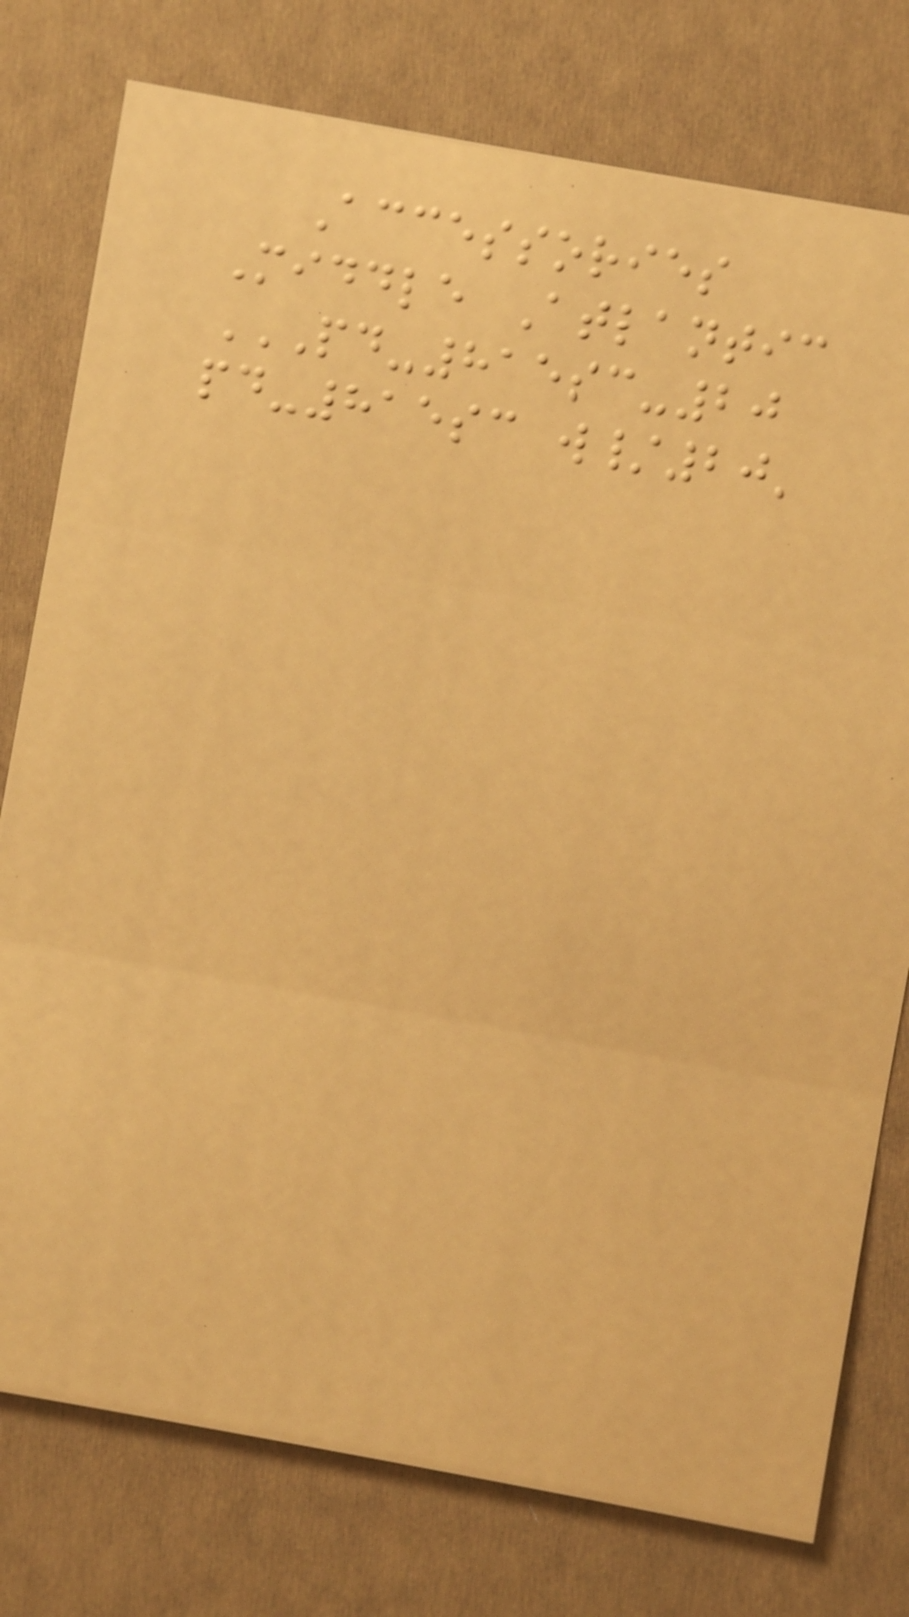Accessories
Middle Atlantic
PD-815SC-20
PD-815SC W/20'
